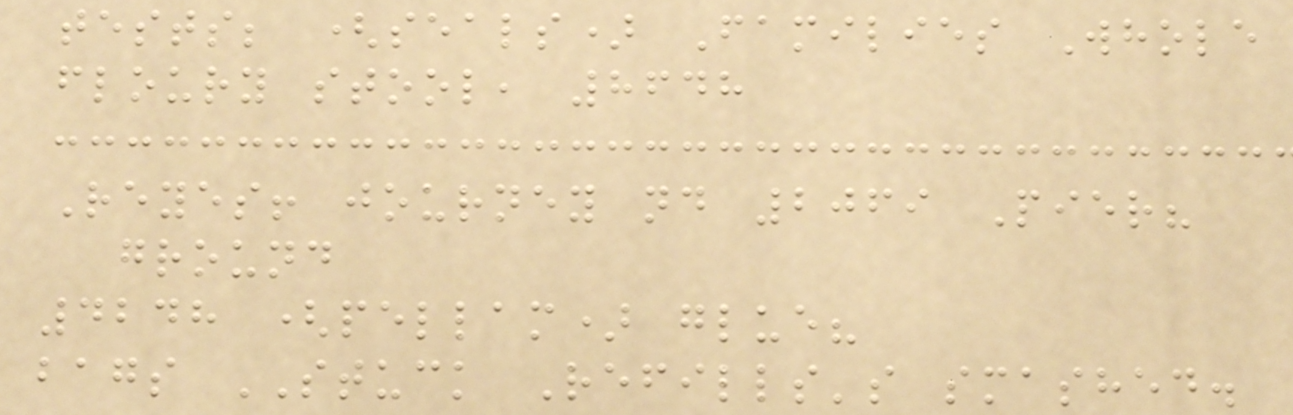tests; (seals) Families Whole
floury stool, 8648
Reyes! journey nd 2069 Pier?
ground
4248 (pellam) glue?
bags STUCK Refills's smashed.
